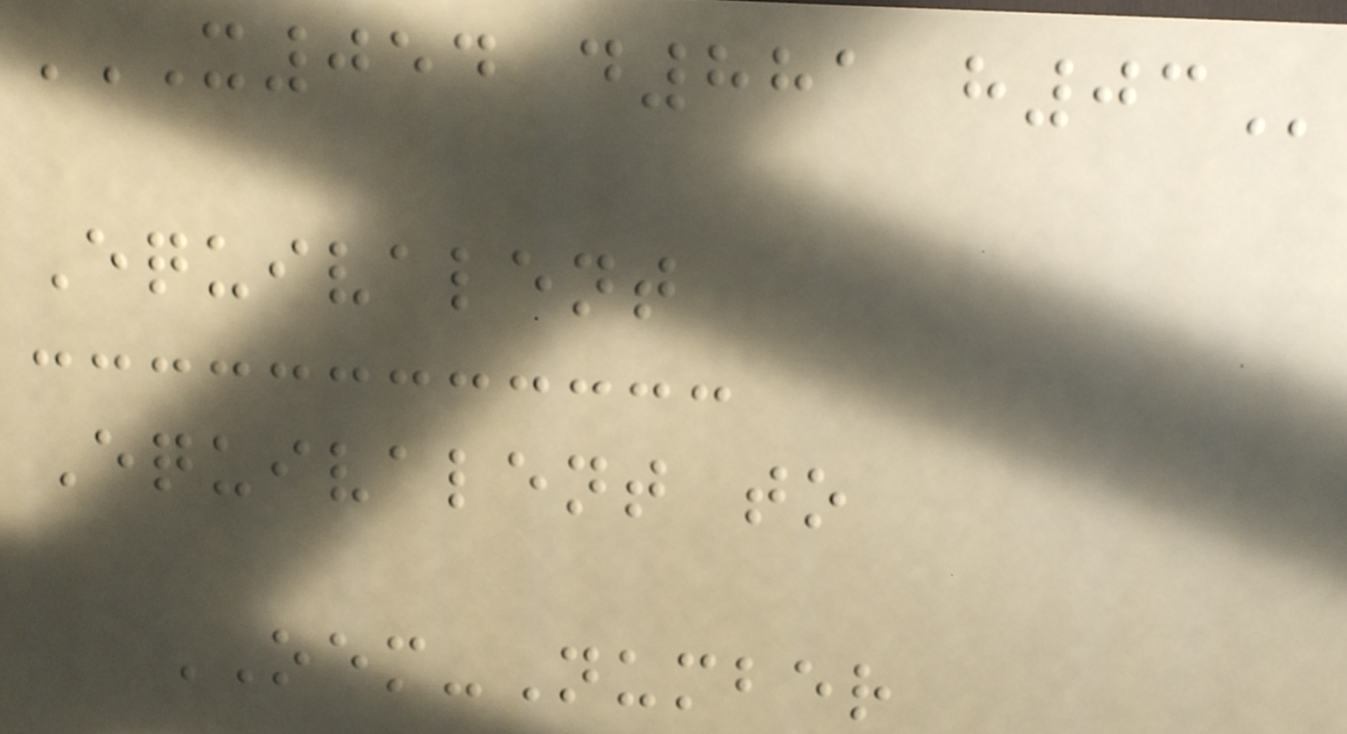X054 D881 H03
Equivalent
Equivalent to
OEM-Number
